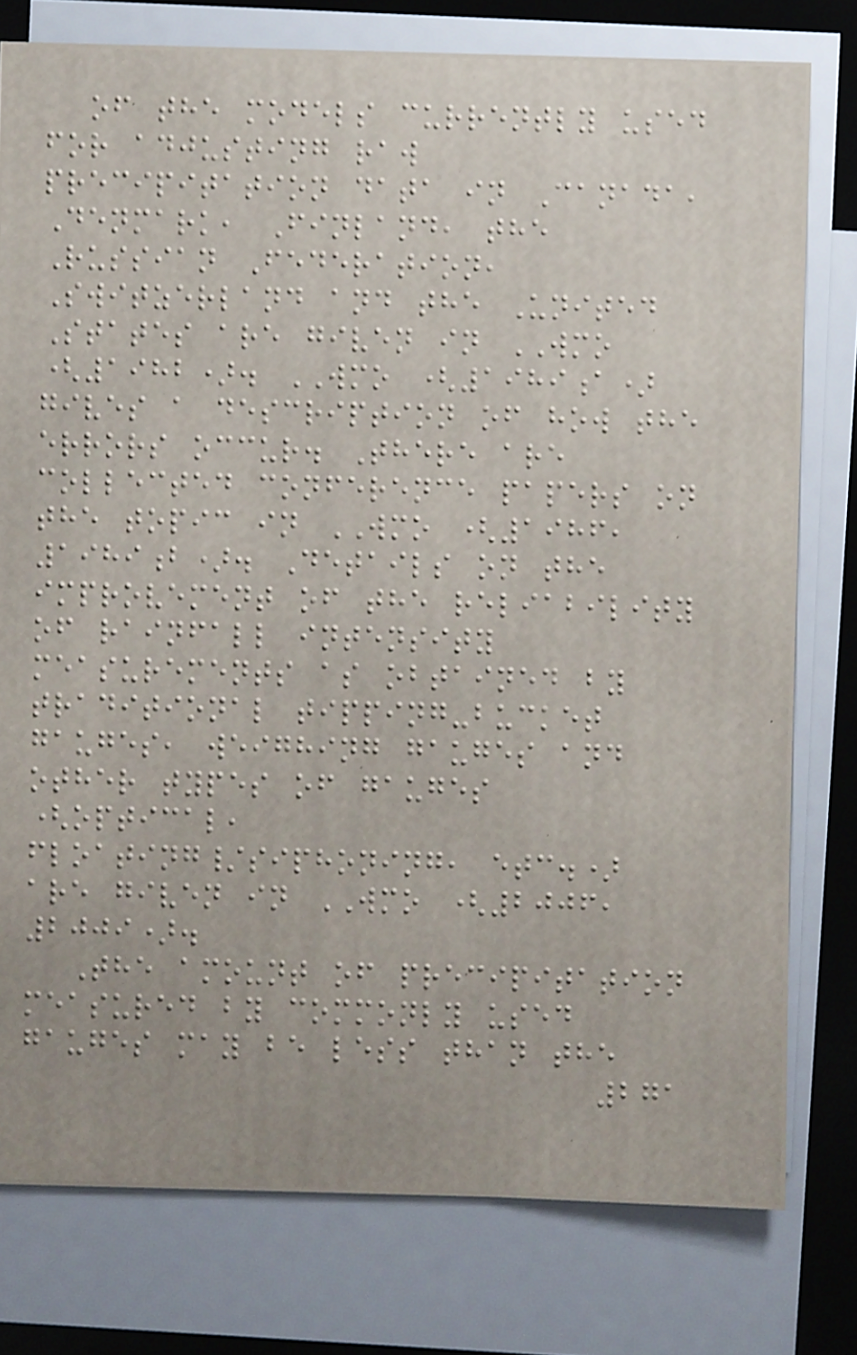of the models currently used
for adjusting raw
precipitation data in Canada,
Denmark, Finland, the
Russian Federation,
Switzerland and the United
States are given in WMO
(1982). WMO (1989a)
gives a description of how the
errors occur. There are
collected conference papers on
the topic in WMO (1986,
1989b). Details on the
improvement of the reliability
of rainfall intensity
measurements as obtained by
traditional tipping-bucket
gauges, weighing gauges and
other types of gauges
(optical,
floating/siphoning, etc.)
are given in WMO (2006,
2009).
The amount of precipitation
measured by commonly used
gauges may be less than the
271
